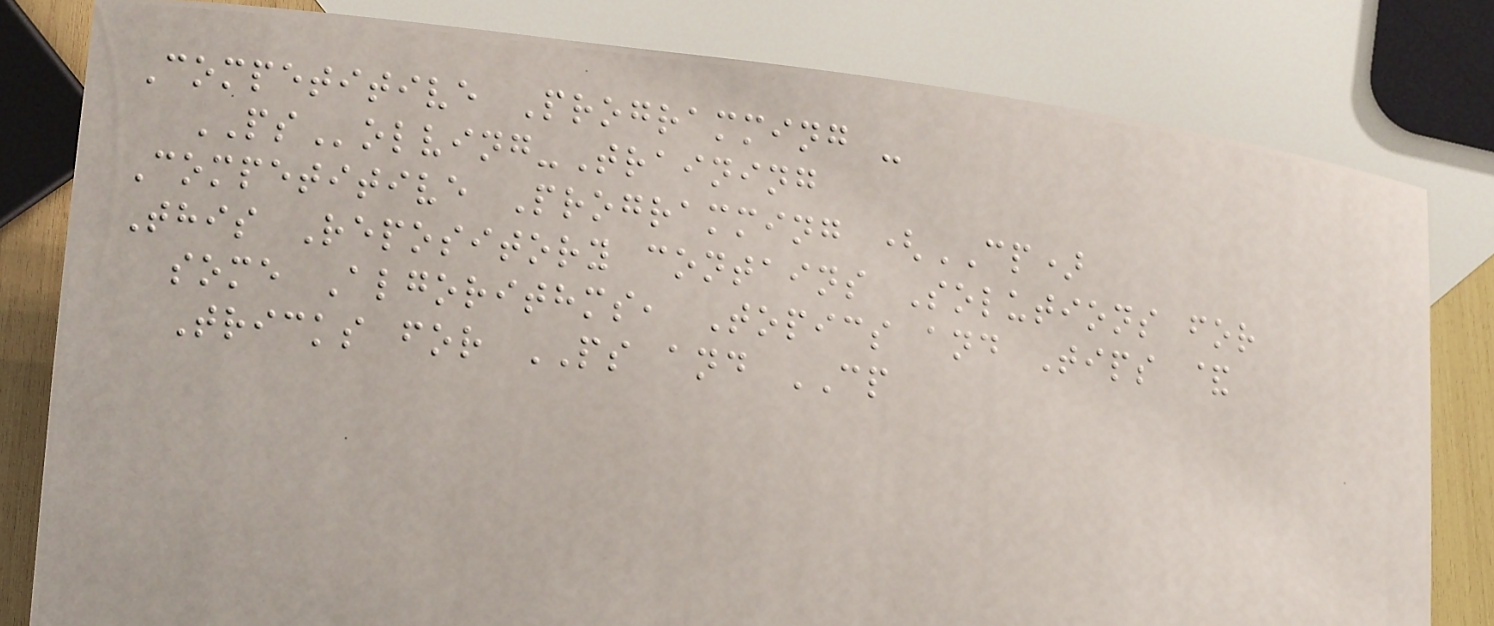Competitive Programming -
PSolving-Training
Competitive Programming (CP)
This Repository contains Solutions for
some Algorithms, Topics and Tips &
Tricks for PS and CP
